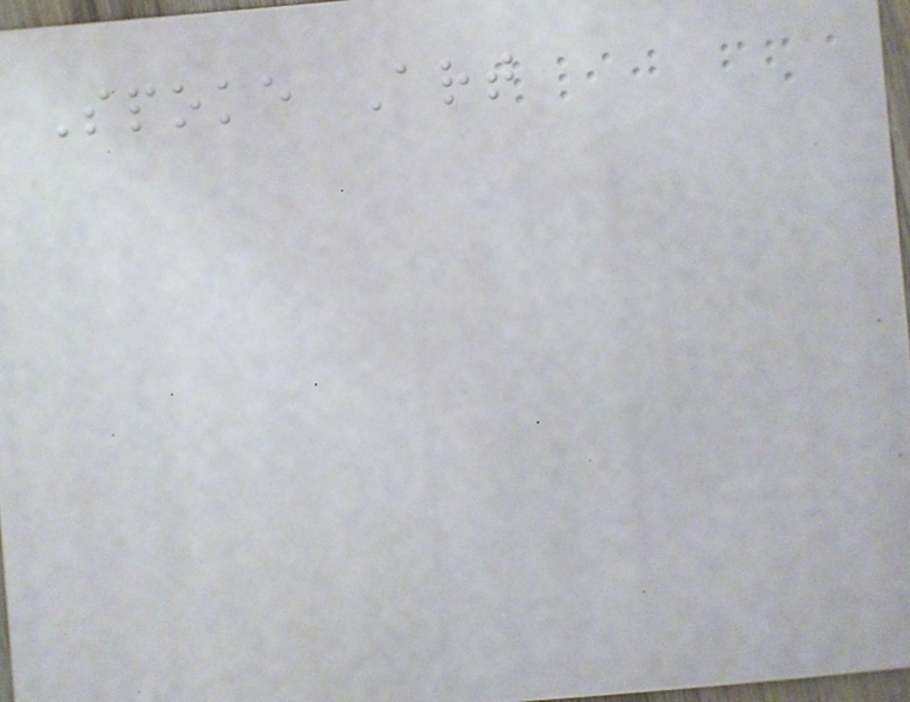Spoke Art
